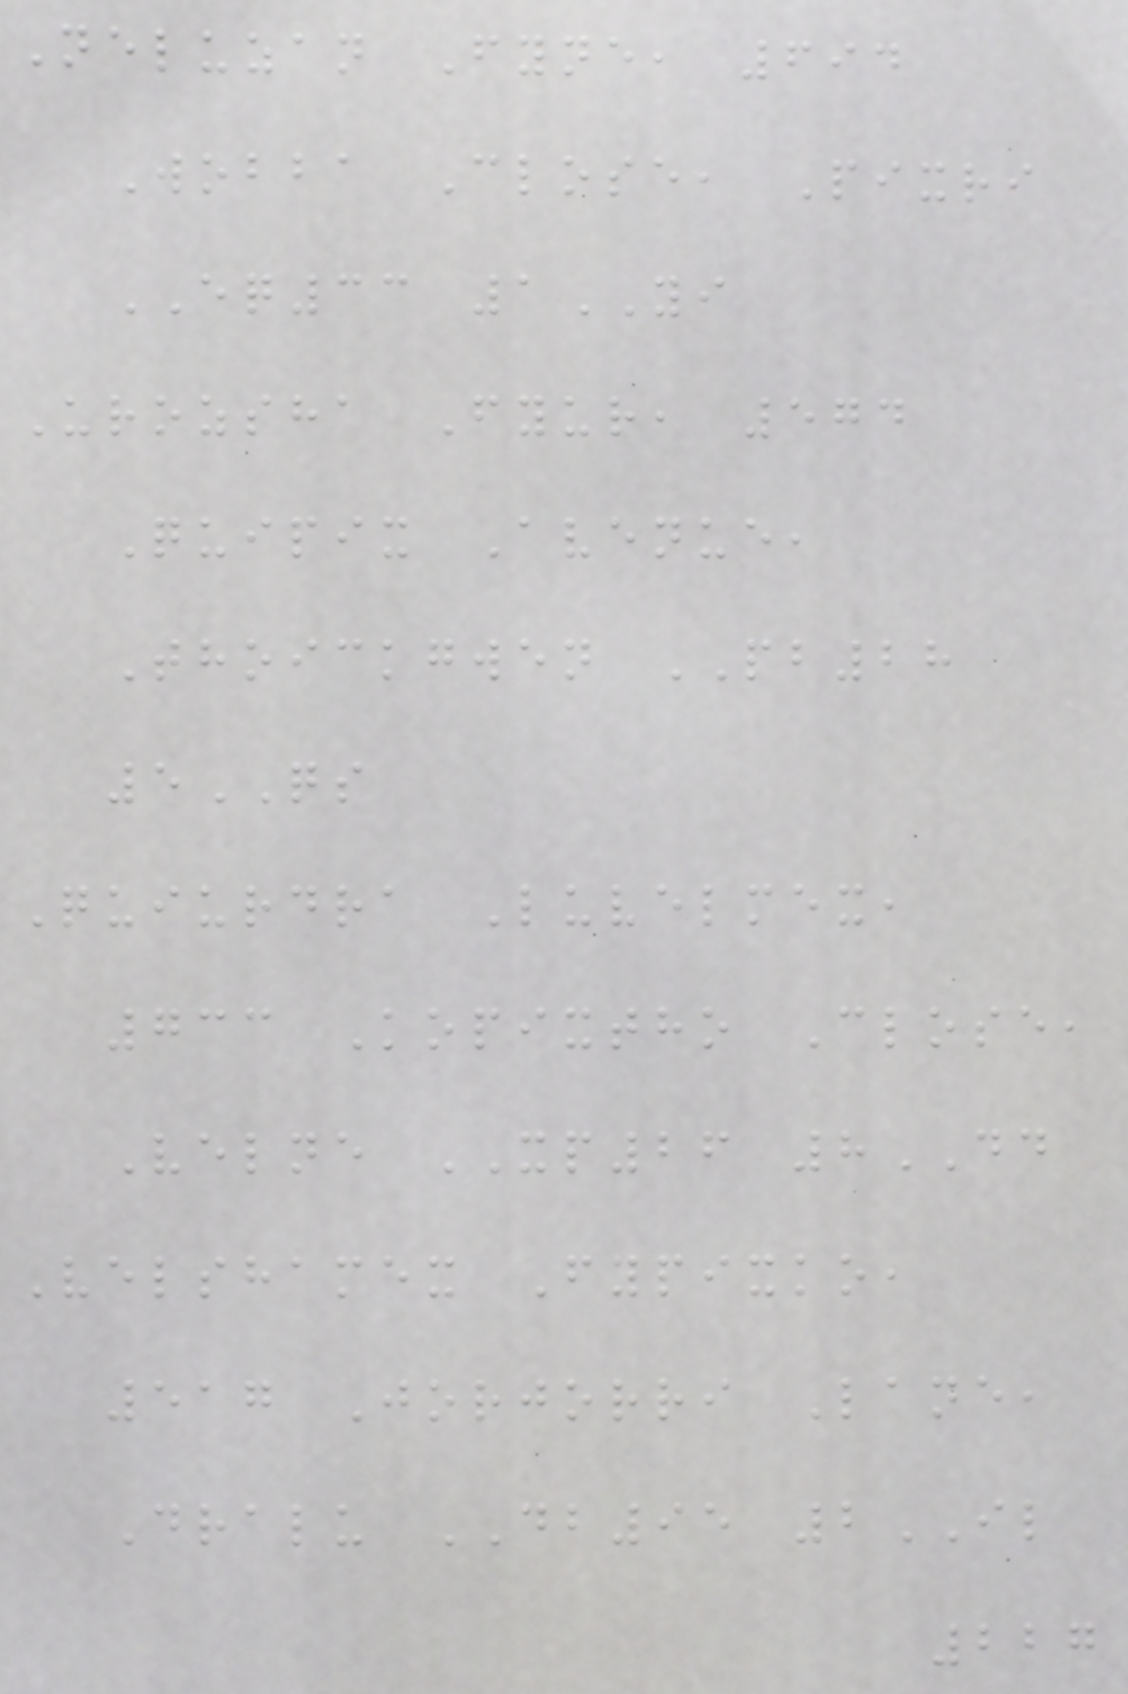Neluzan Fyne, 694
Wobba Close, Pixri
EQ33 1YI
Urozsha Fyur, 574
Quipix Avenue,
Thoickgwen PB28
5QS
Quiurdra Luvelmex,
733 Kopixtho Close,
Velne XP26 8DD
Velshamex Fypixko,
517 Jorjorri Lane,
Dralu DB95 2IL
227
